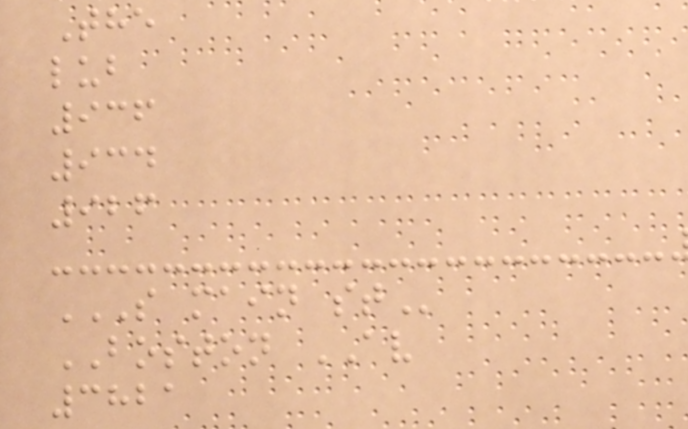The
lub
936
934
926
S MAIN ST
BOSTON AV
3821
